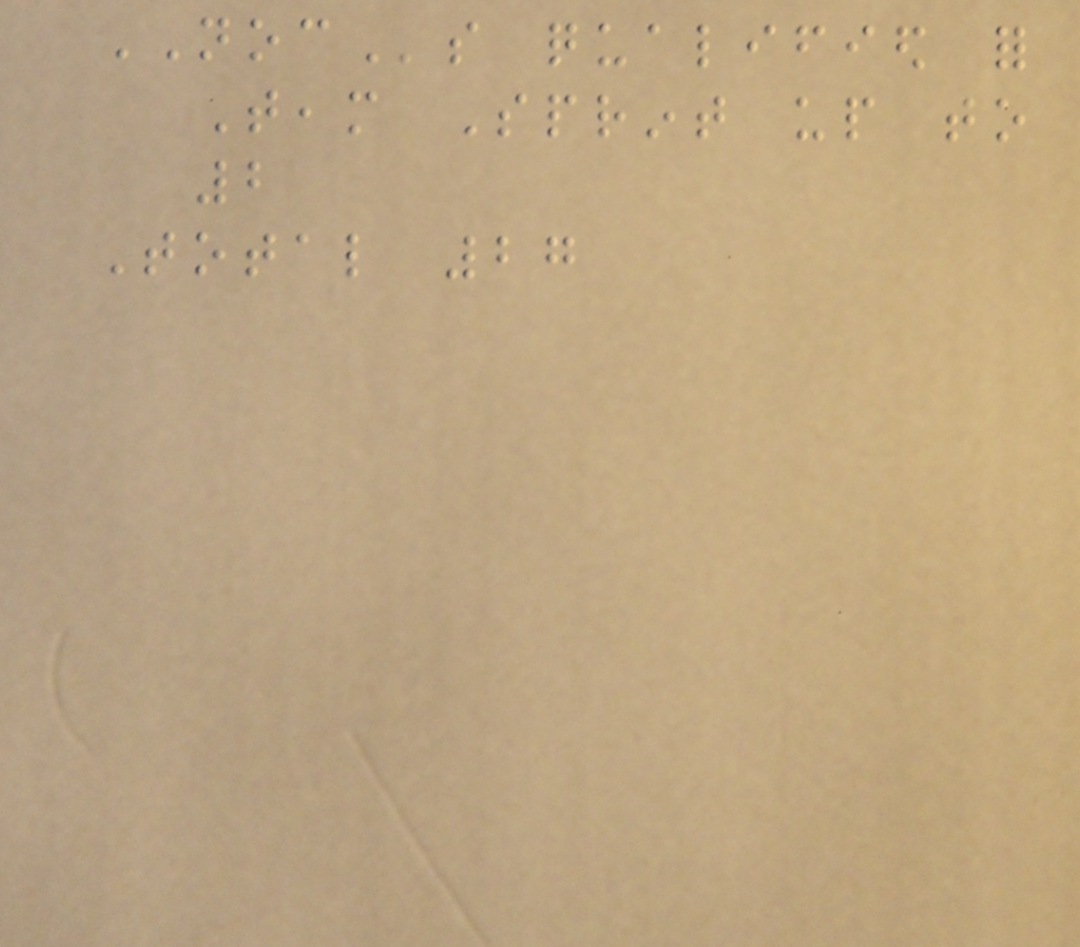NOCs qualified for
Team Sprint up to
2
Total 27
